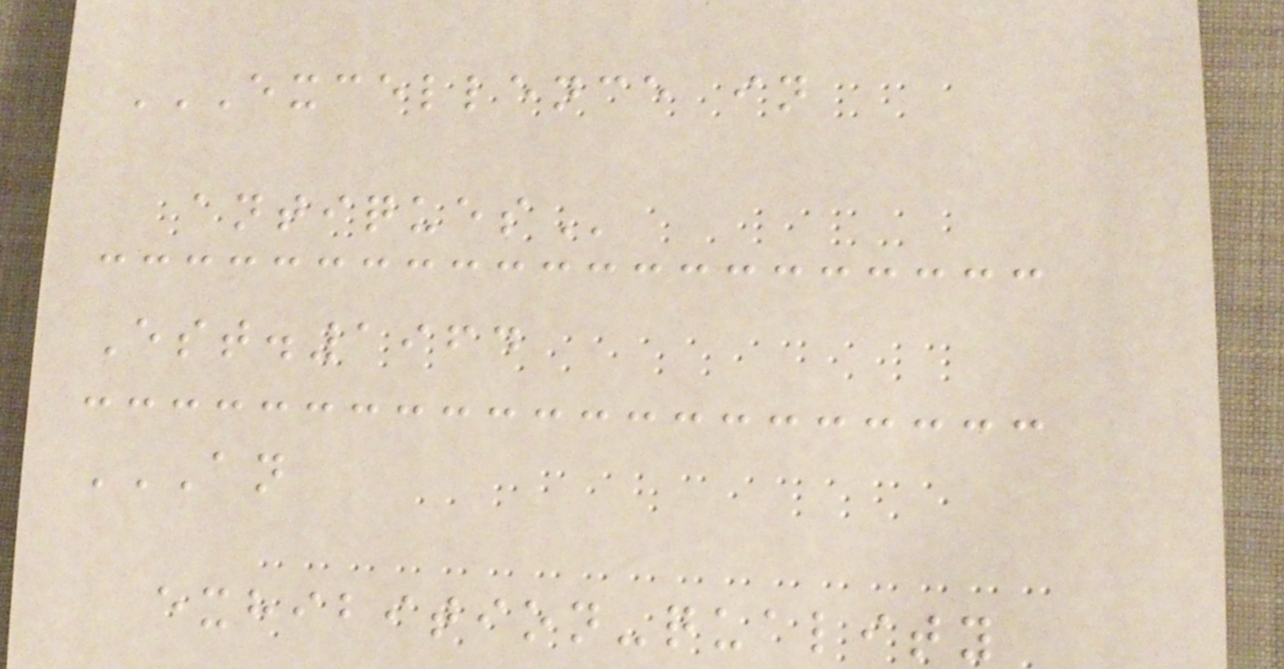EXCELLENCE IN
ANTIQUES
Est.1964
AN
EXHIBITION-QUALITY
